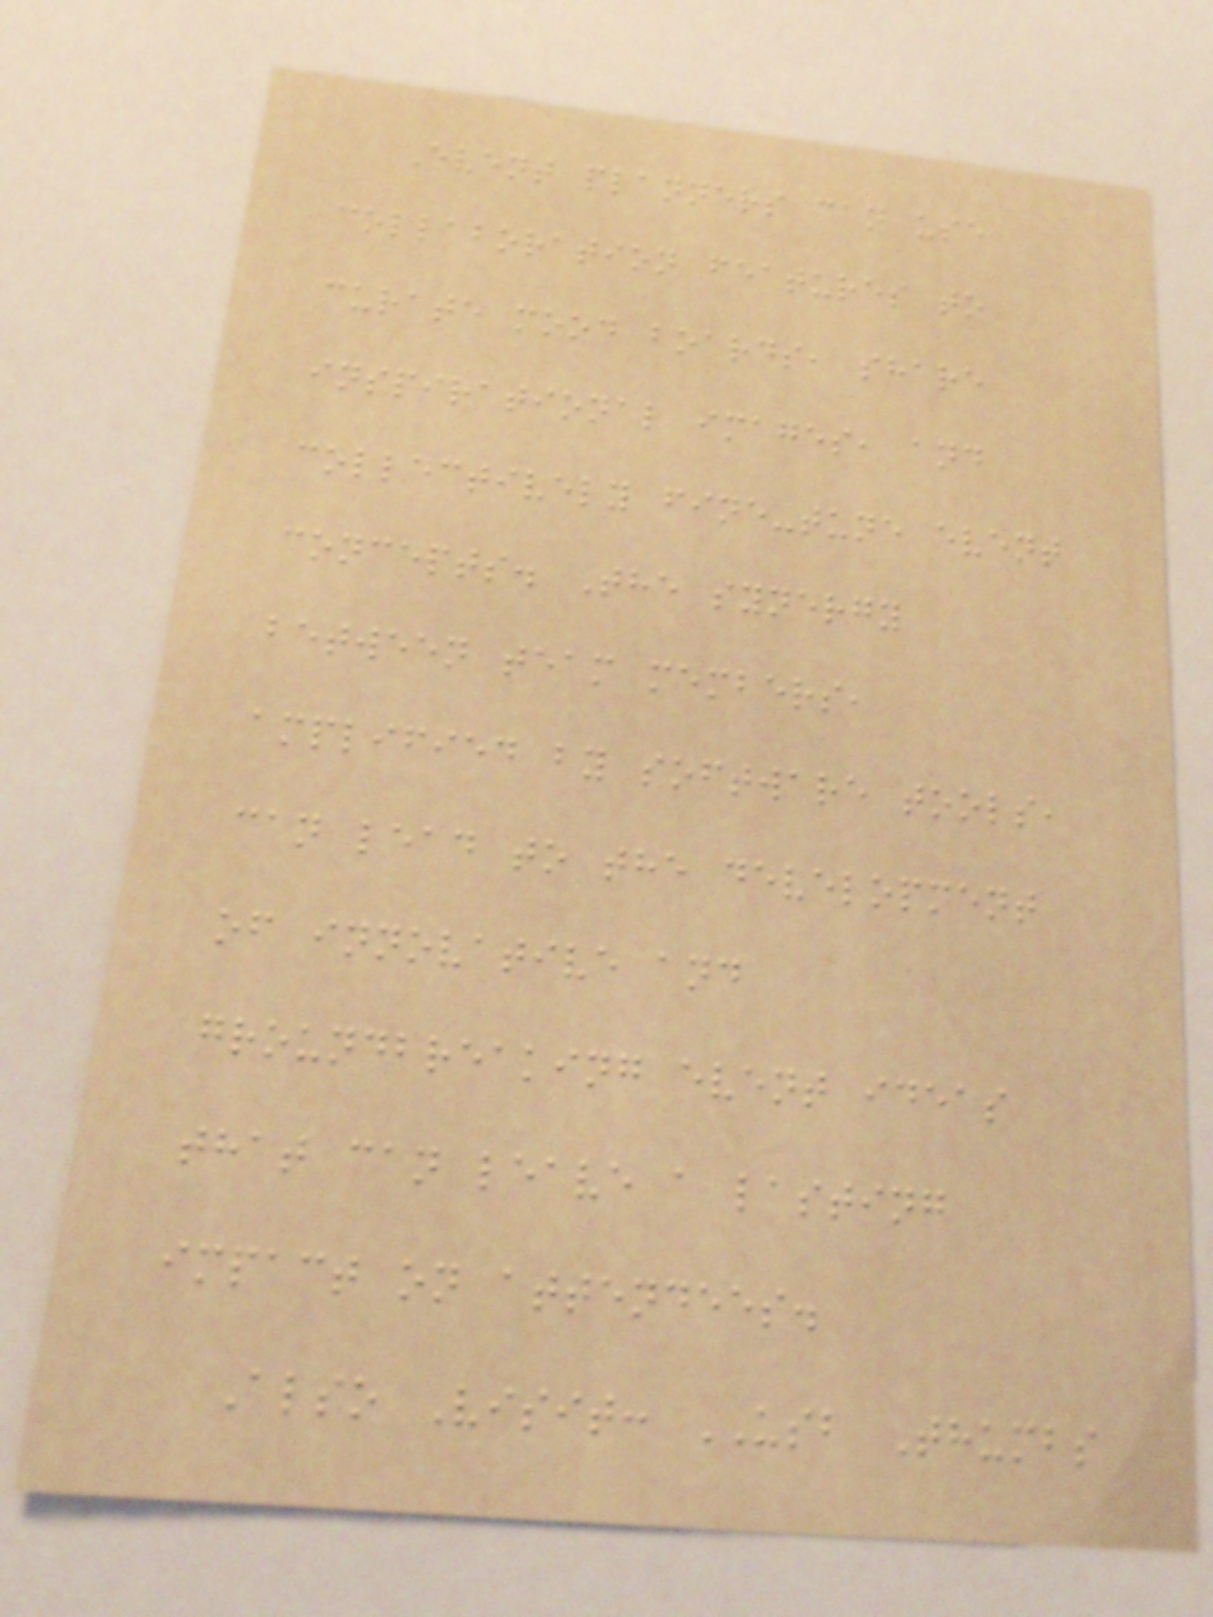Event planners can use
collaboration features to
curate mood boards, share
inspirational images, and
collectively fine-tune event
concepts. The synergy
between team members,
amplified by software tools,
can lead to the development
of innovative and
groundbreaking event ideas
that can leave a lasting
impact on attendees.
Also Visit: USB Thumbs
